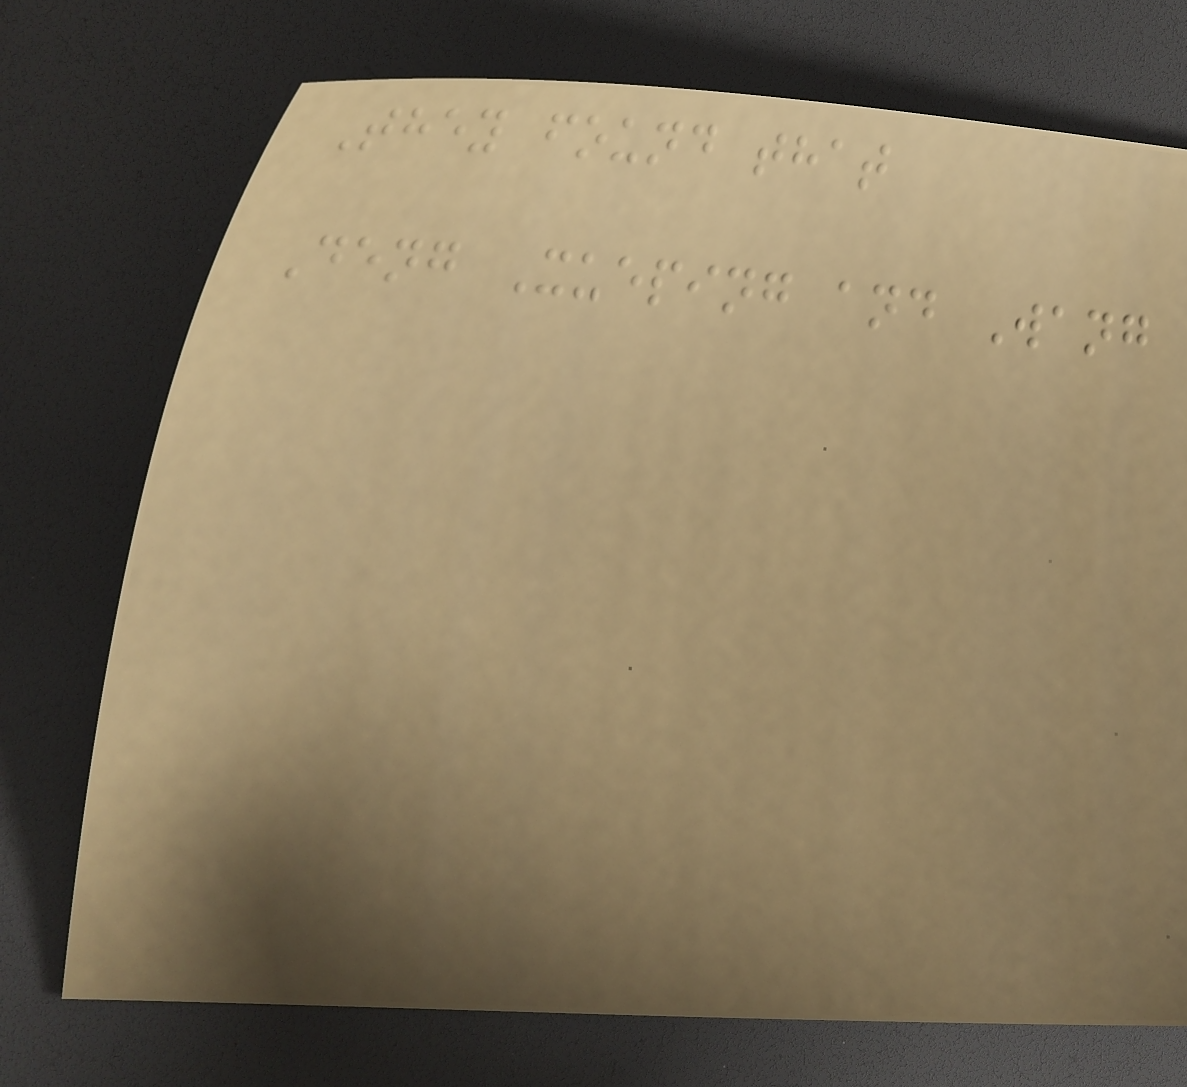They found that
Deng Xueping and Wang
